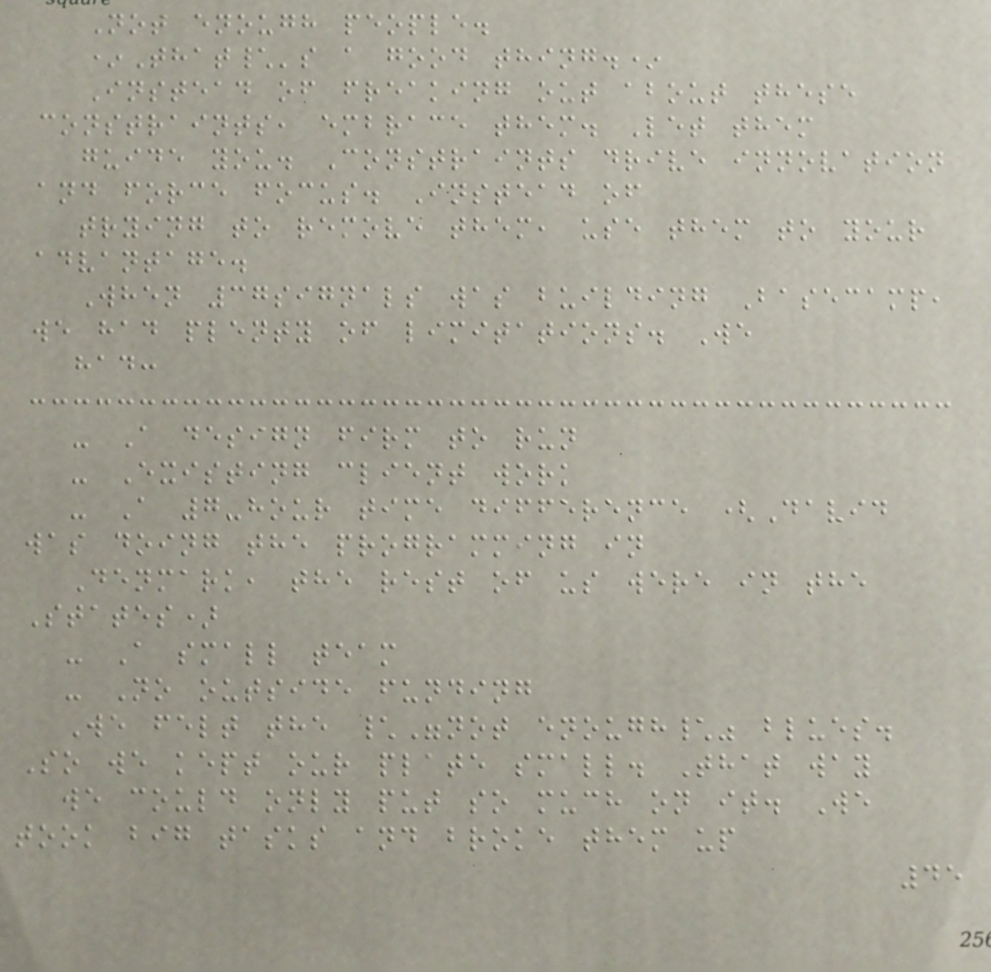Not enough people.
*That\'s a good thing.*
Instead of freaking out about these
constraints, embrace them. Let them
guide you. Constraints drive innovation
and force focus. Instead of
trying to remove them, use them to your
advantage.
When 37signals was building Basecamp,
we had plenty of limitations. We
had:
- A design firm to run
- Existing client work
- A 7-hour time difference (David
was doing the programming in
Denmark, the rest of us were in the
States)
- A small team
- No outside funding
We felt the \"not enough\" blues.
So we kept our plate small. That way
we could only put so much on it. We
took big tasks and broke them up
45
